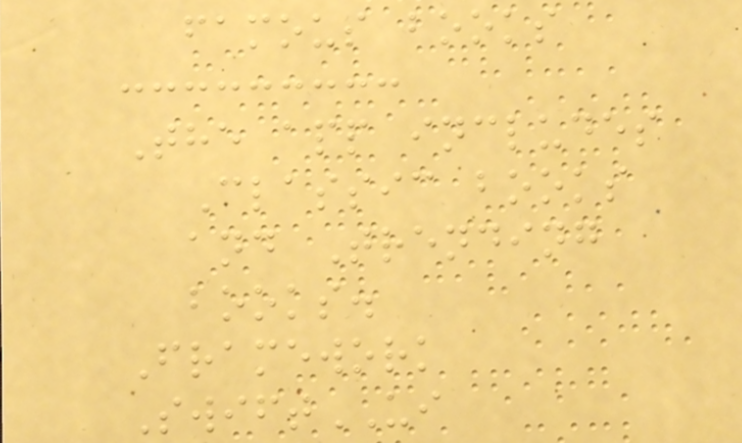famous books
The app includes
Classic books
and Trending
books.
Framework
SwiftUI
